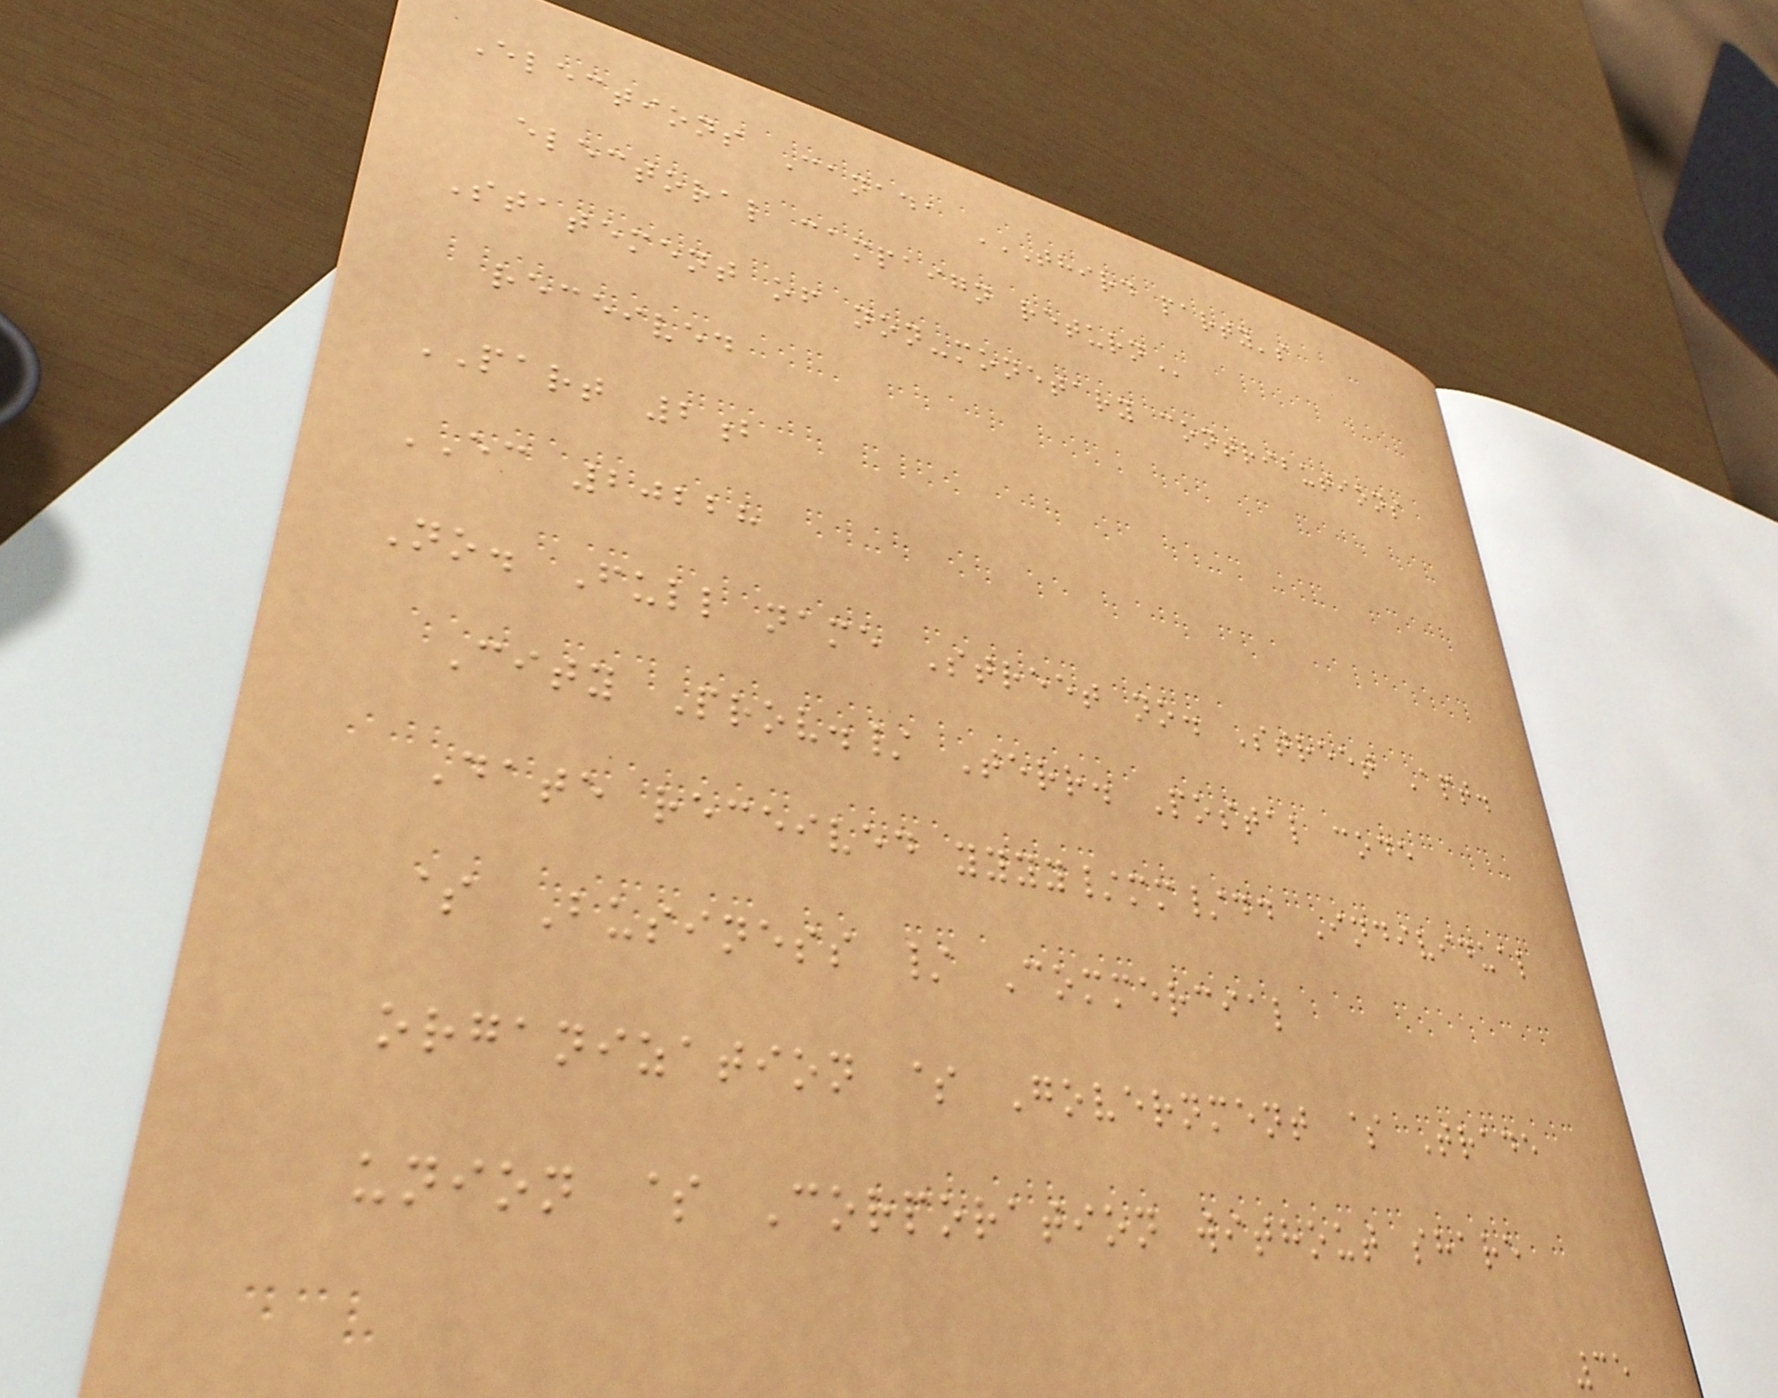Elections Canada THIRD PARTY'S
ELECTORAL CAMPAIGN RETURN
Statement of non-monetary contributions
received
PART 2b
EC 20228
No. Full name Street no. Street Apt.
City Prov./ Terr. Postal code
Date received yyyy/mm/dd Individual
$ Business / Commercial
organization $ Government $ Trade
union $ Corporation without share
35
